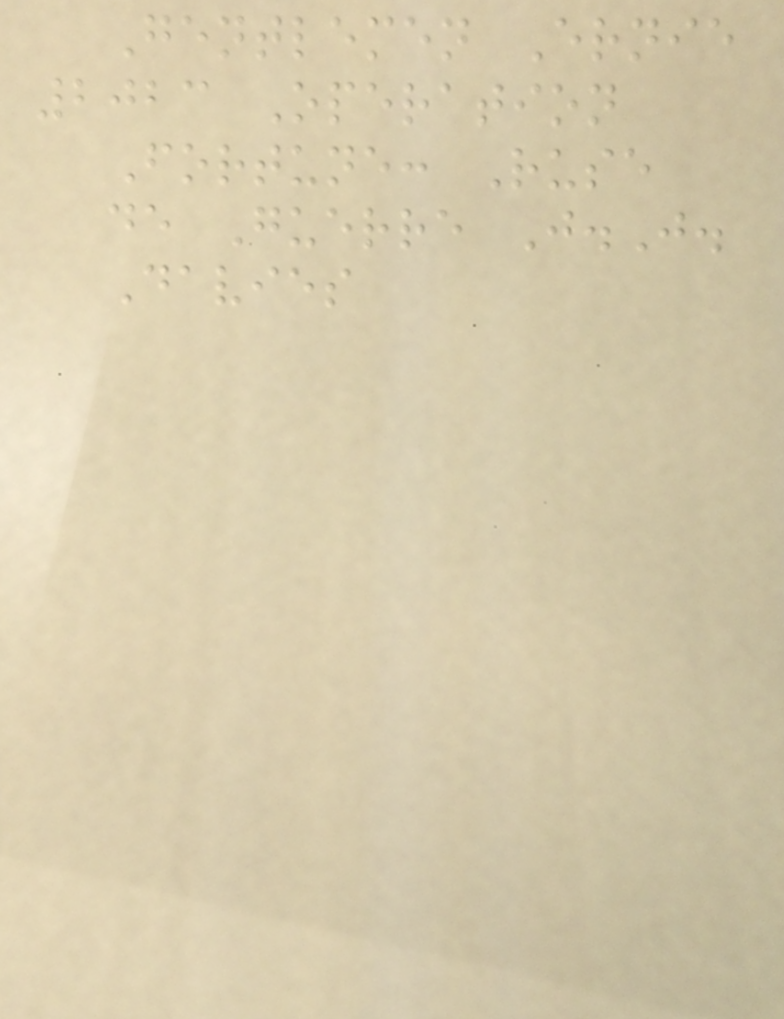Gentlemen Ernie
2023 Operation
Fortune: Ruse
de Guerre J.J.
Davies
